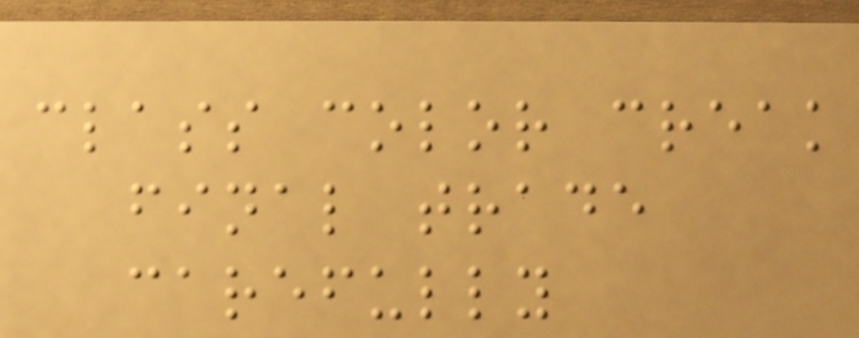class color creak
final trade
carefully
